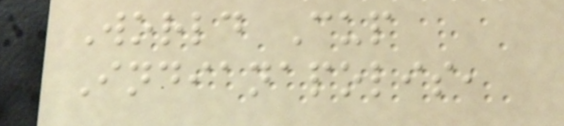World Cup
Indianapolis,
